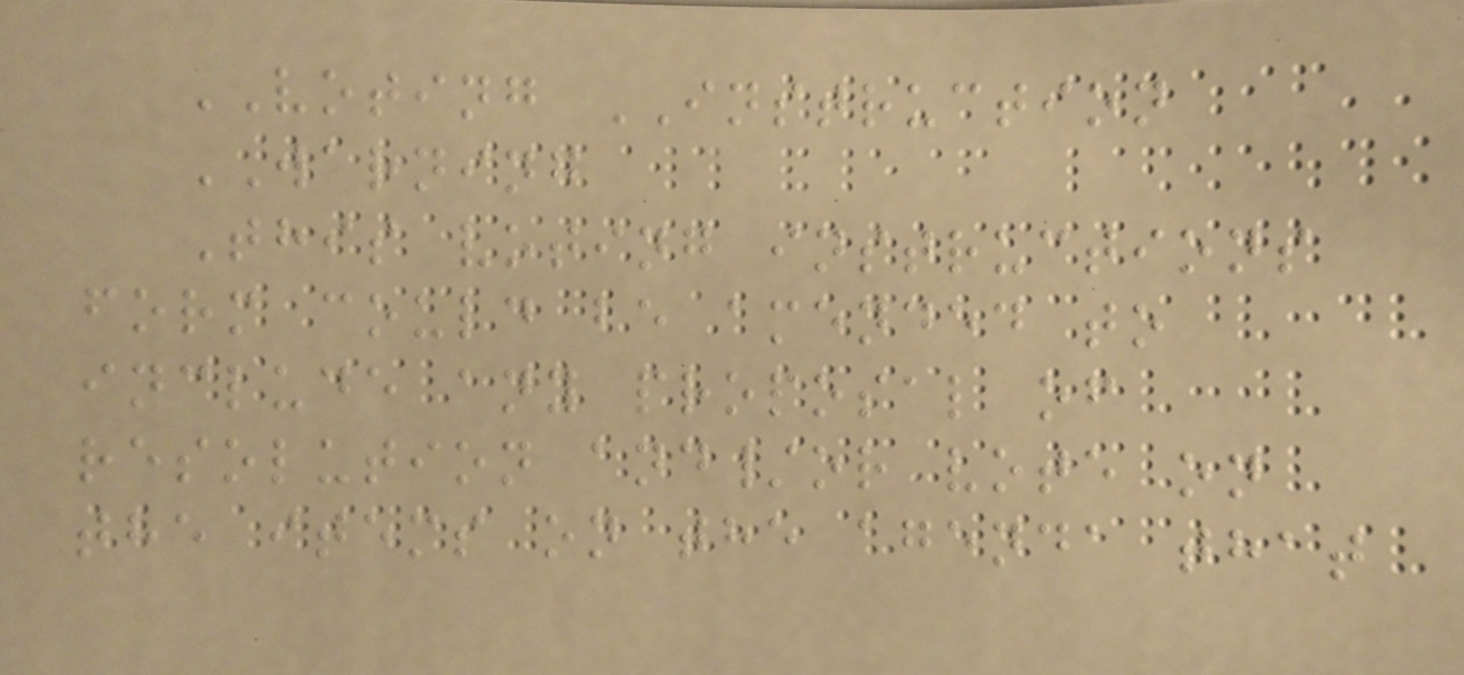VOTING INSTRUCTION
WARNING
This voting instructions
form could be amended to
include any proposal of
resolution and/or vote on
the items on the agenda that
